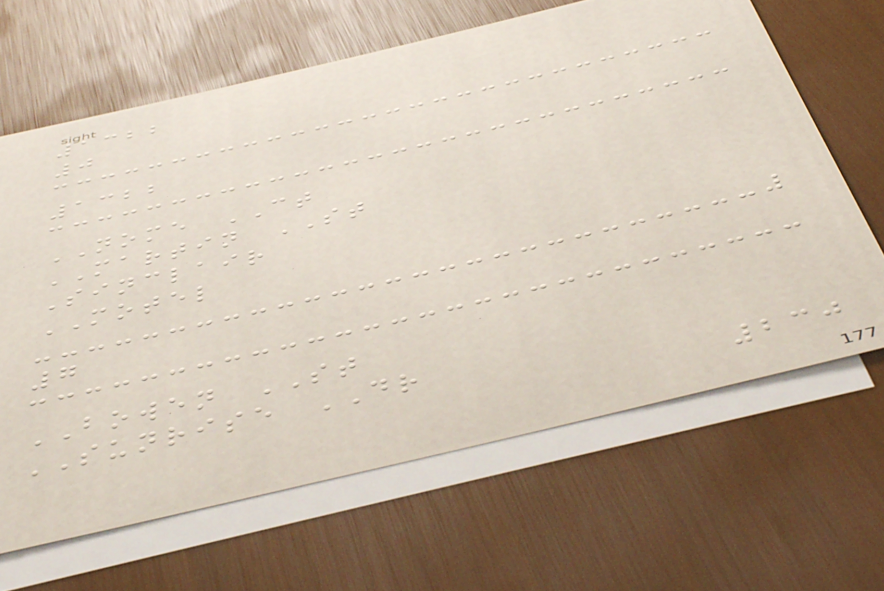1322
0
1322
NOME CT
MARTIN ST
Sinclair
MOTEL
7
BOWEN ST
SUNRISE DR
230
